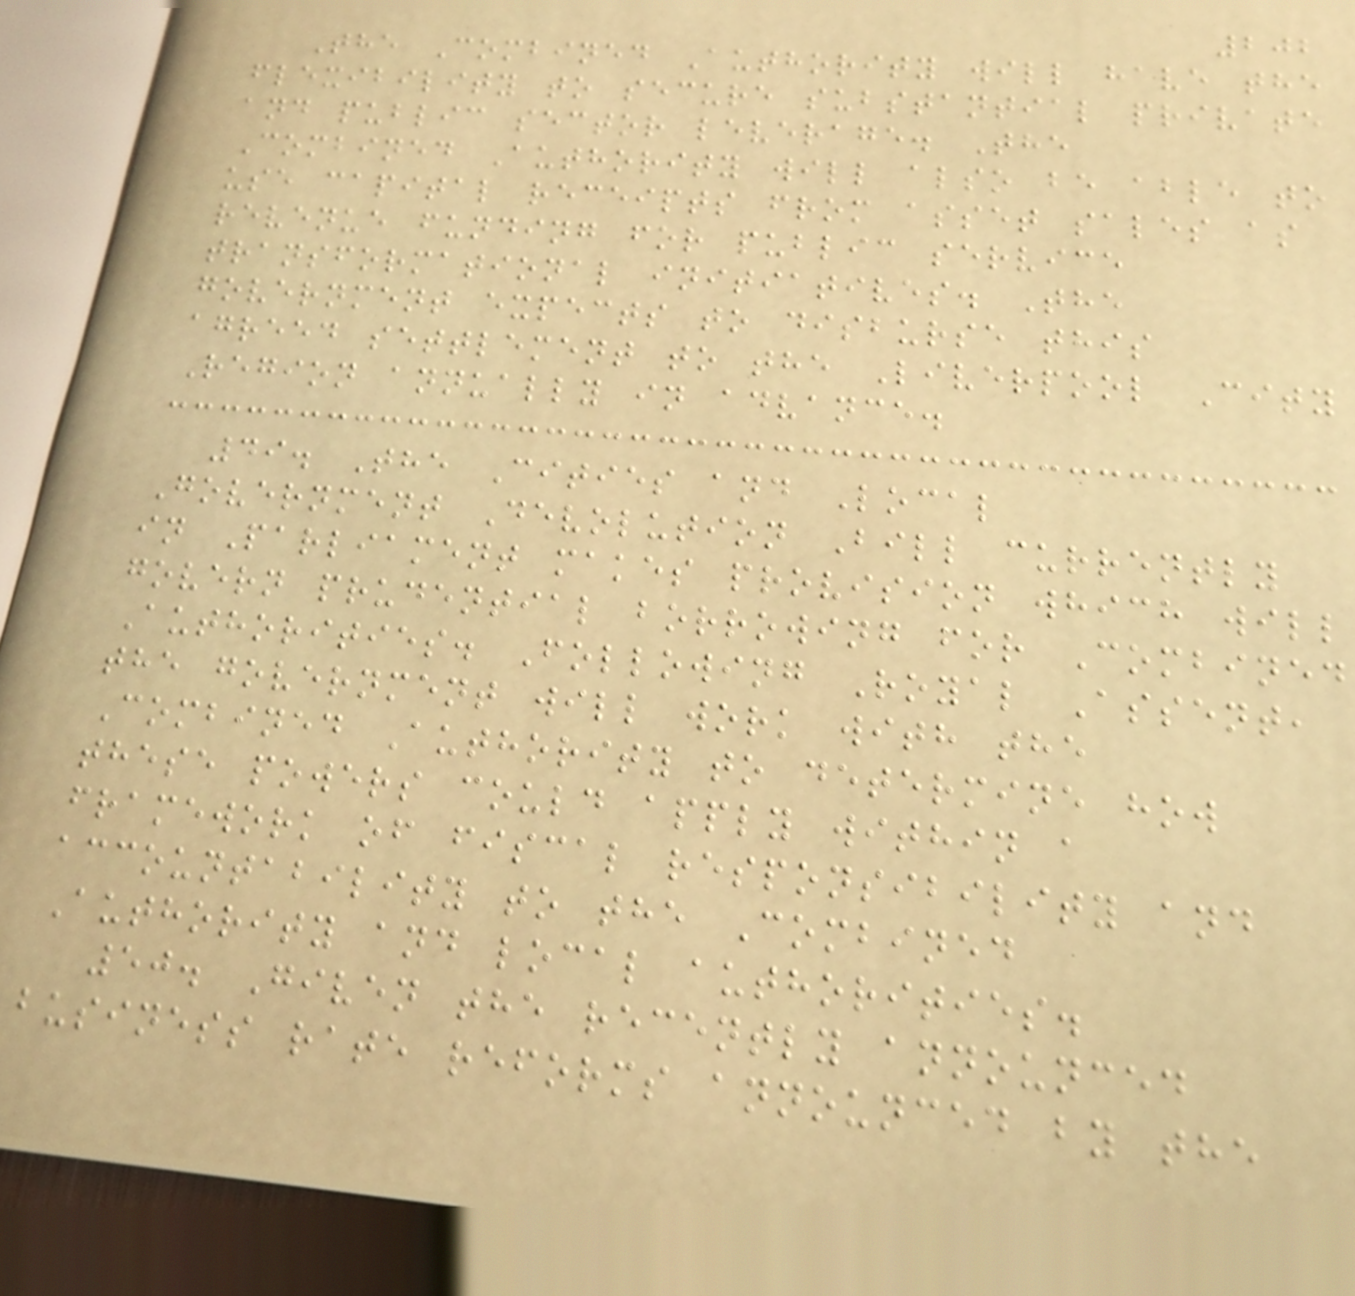202
The Combined Authority will have the
flexibility to secure substantial private
and public sector leverage. The
Combined Authority will also be able to
use capital receipts from asset sales as
revenue funding for public service
transformational initiatives. The
government expects to disburse this
agreed settlement to the Liverpool City
Region annually in advance.
49. The Cities and Local
Government Devolution Bill currently
in Parliament makes provision which will
govern prudential borrowing for Combined
Authorities. Following Royal Assent,
the government will work with the
Combined Authority to determine how
these powers could apply within a
framework of fiscal responsibility and
accountability to the Combined
Authority and local authorities.
50. Given the recently announced
business rate reforms announced by the
